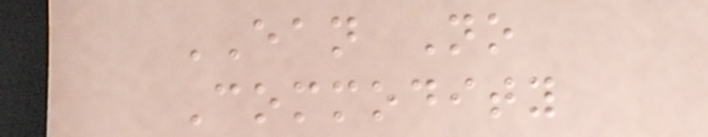EAN No
Commodity
